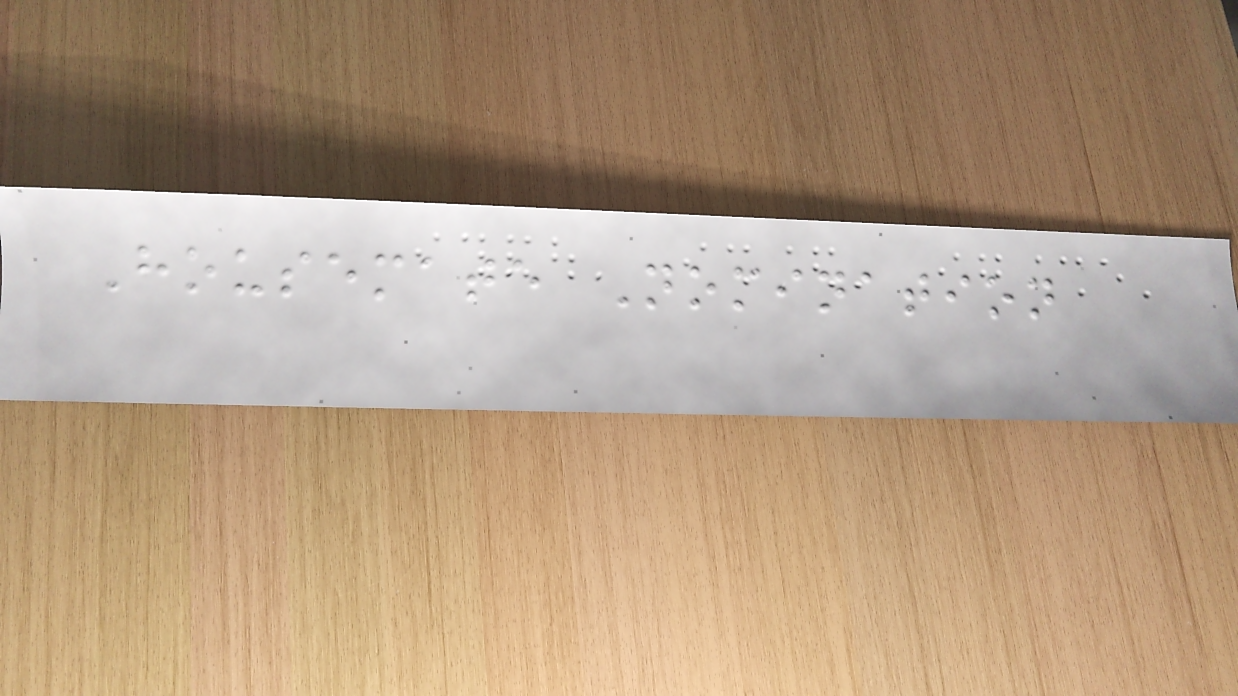Housemate Nomination
